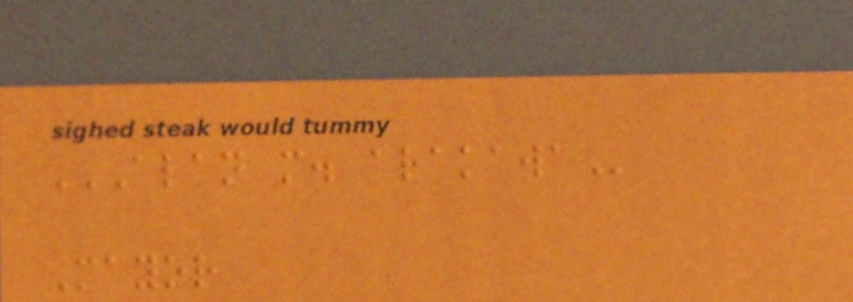ALAN M. ARAKAWA
Mayor
